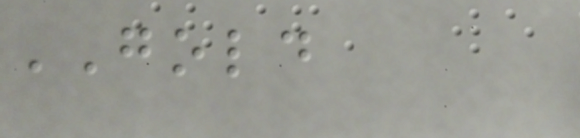GOLD
